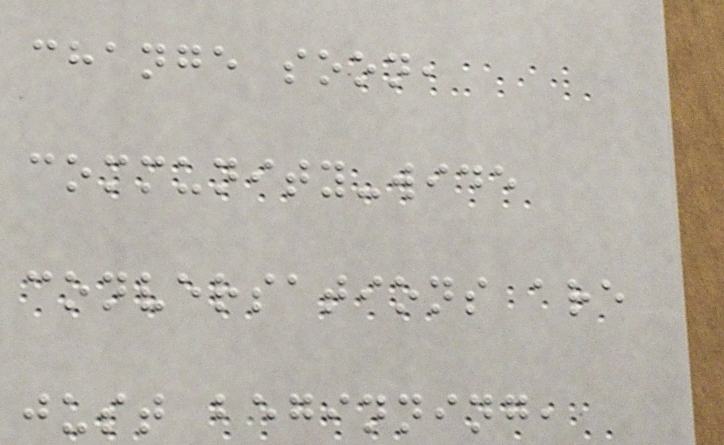change soon,
community-wide
conversations are
just beginning,
